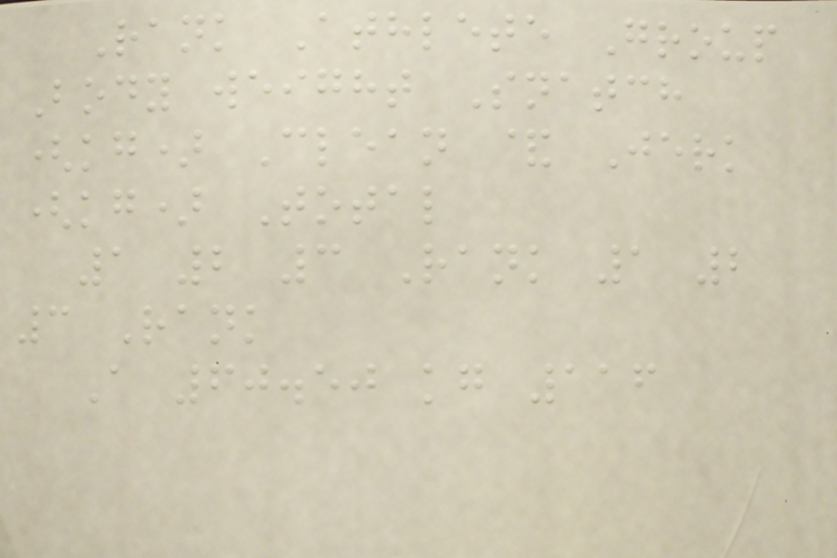Rank Athlete Group
Body weight Snatch
(kg) Clean & Jerk
(kg) Total
1 2 3 Rank 1 2
3 Rank
A 60.50 kg 116
